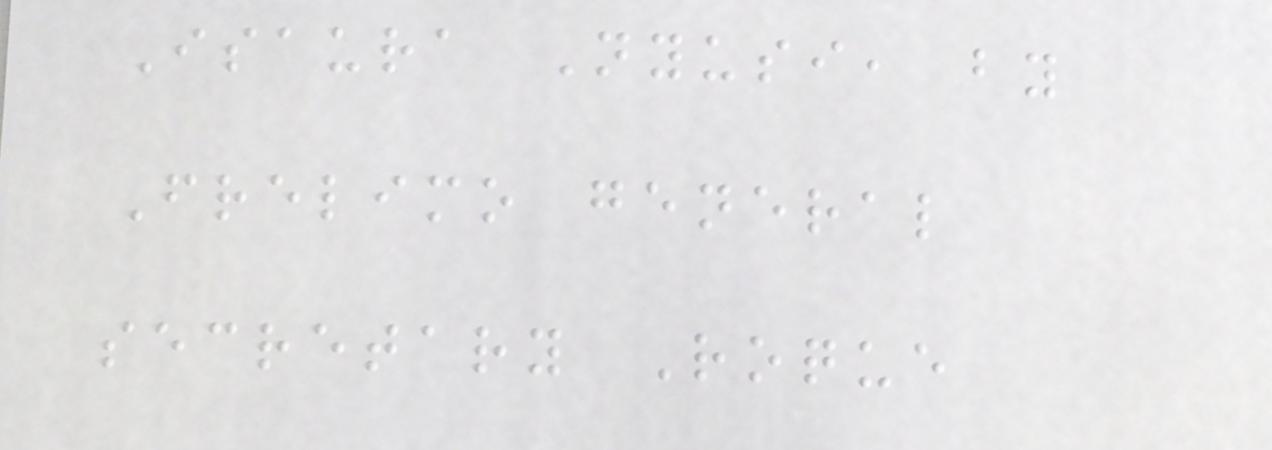Isaura Nyusi, by
Frelimo general
secretary Roque
